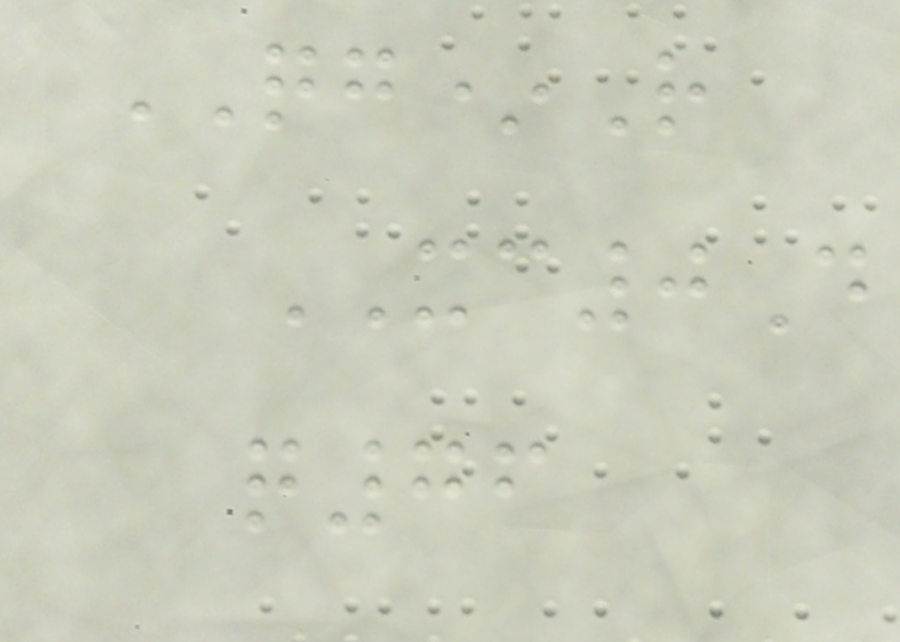QG*R
XC0D
q76
